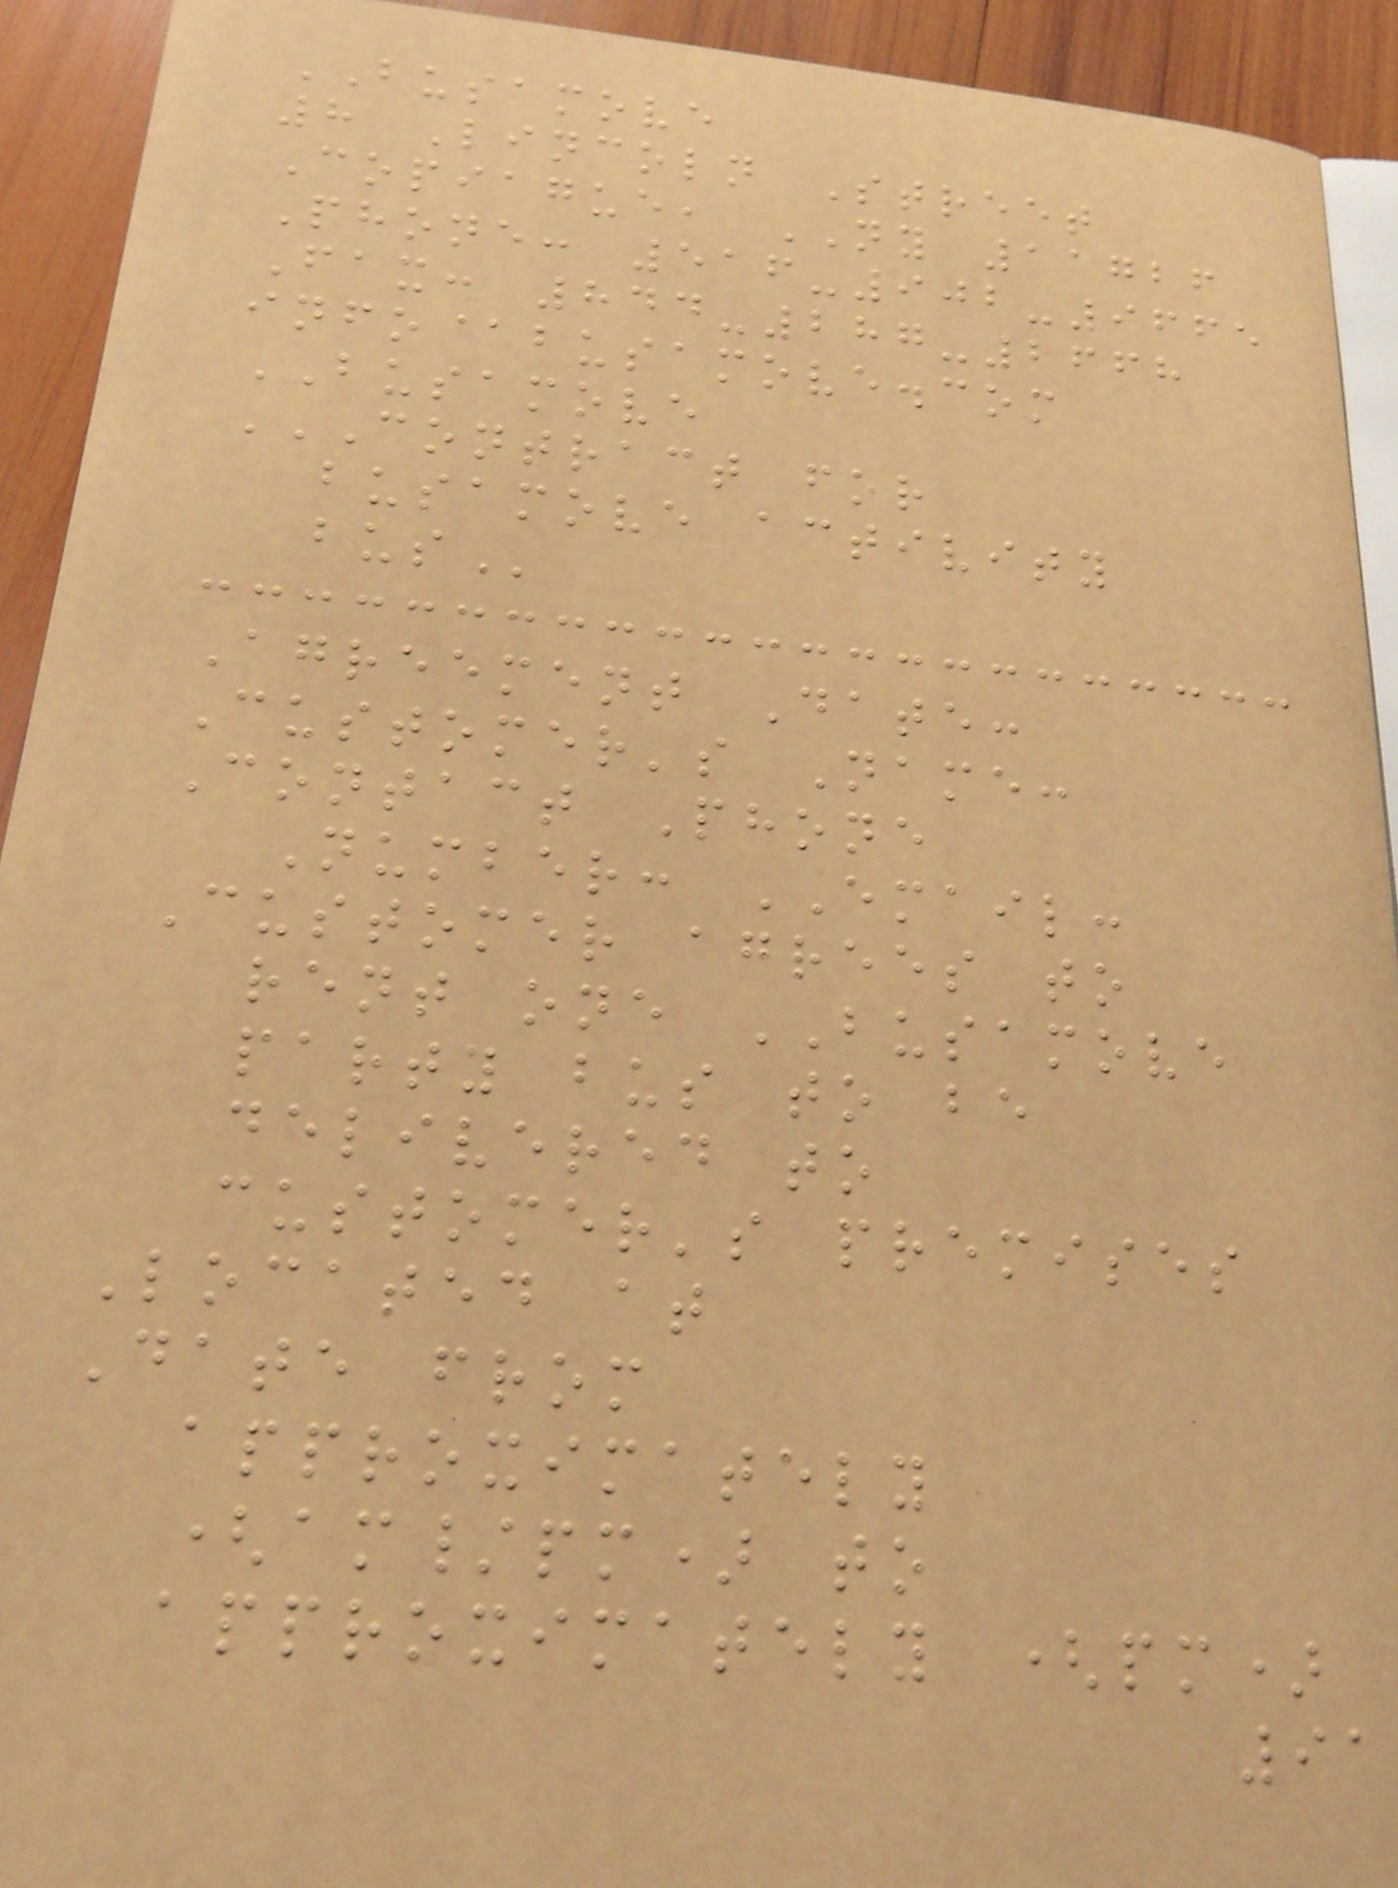BUSAMOVE
8 Lincoln Street
Copiague, NY 11726
Phone: 516-902-9665
Fax: 844-287-2668
info@busamove.com
BUSAMOVE
CONTRACT FOR
BUSAMOVE ACTIVITY
BUS
Agreement Date:
Customer's Name:
Contact Phone
Number: EMAIL:
Customer agrees to
rent one BUSAMOVE
party bus to be
delivered to
customer's premises
Located at
Date from
approximately
(am/pm) to
approximately (pm)
91
